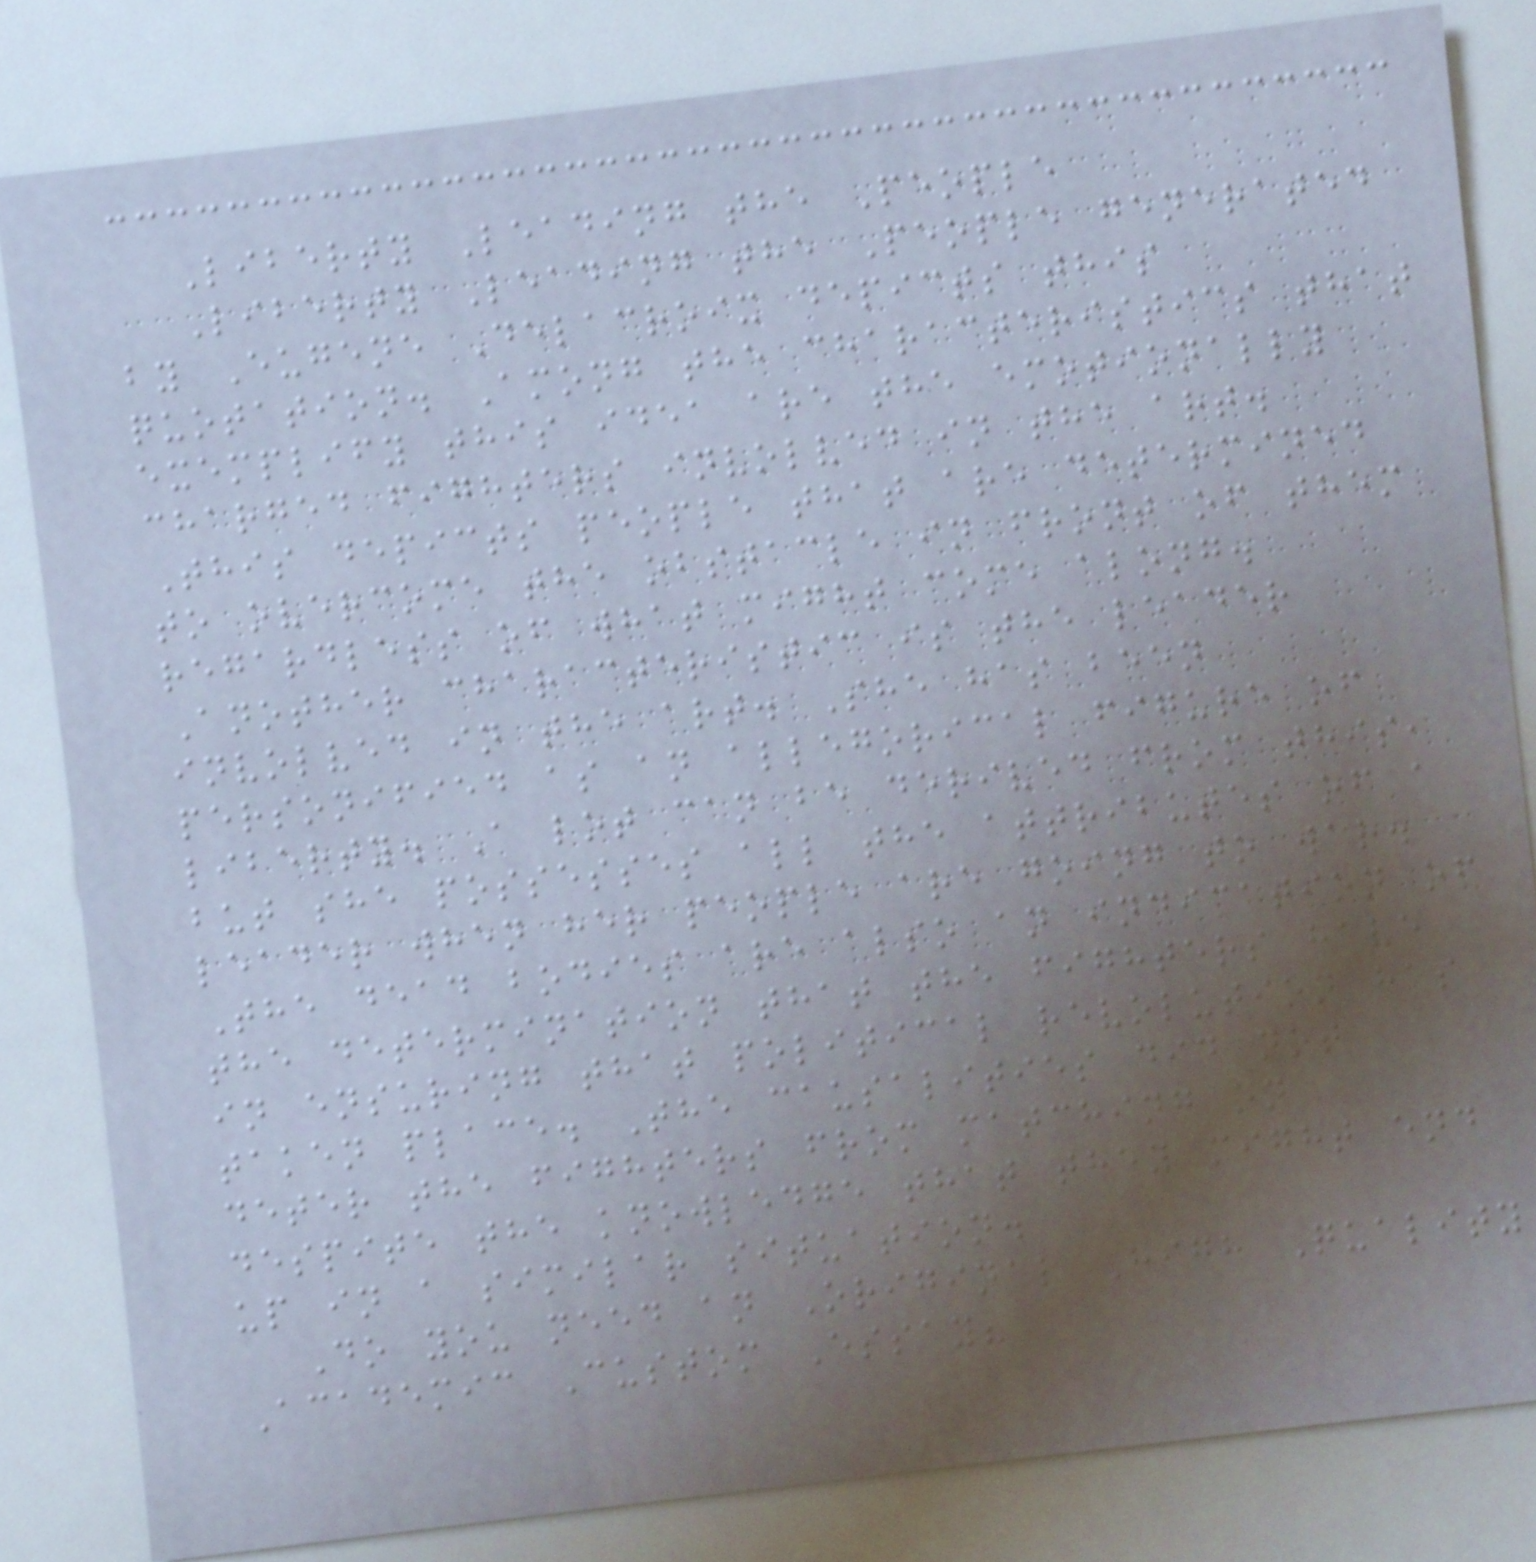Liberty Leading the People
Liberty Leading the People generated
by Eugene Delacroix depicts this
quotation. Among the characteristics that
exemplify this idea are the emotionally
charged fighters involved in the art.
This depicts people that are determined
to overcome the obstacle in front of them
regardless of what might come along.
Another characteristic is the leader
involved in the art. She has been
personified as an allegorical figure of
liberty. A lot can be derived from this,
but she possesses all the attributes of a
leader when her people are going to war.
The dead bodies are also an indication of
the determination that the fighters have
in ensuring that political revolution has
taken place. The causalities did not
deter the fighters from matching on
despite the knowledge that they might end
up in a similar situation.
Do you need an Original High Quality
Academic Custom Essay?
